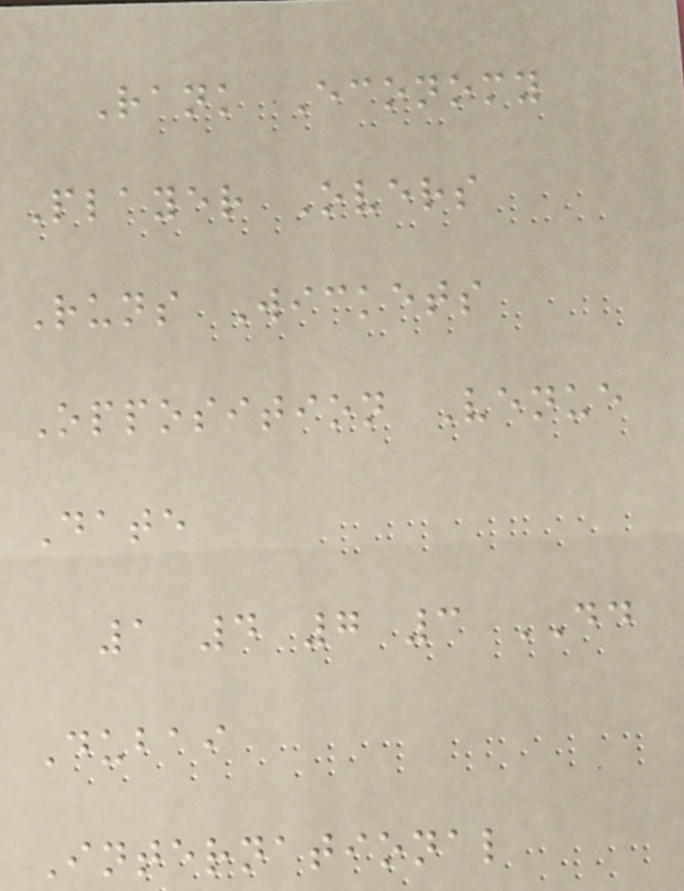Rank Economy
Player Overs
Runs Wickets
Opposition Venue
Date
1 4 7 3 DD
Dubai
International
